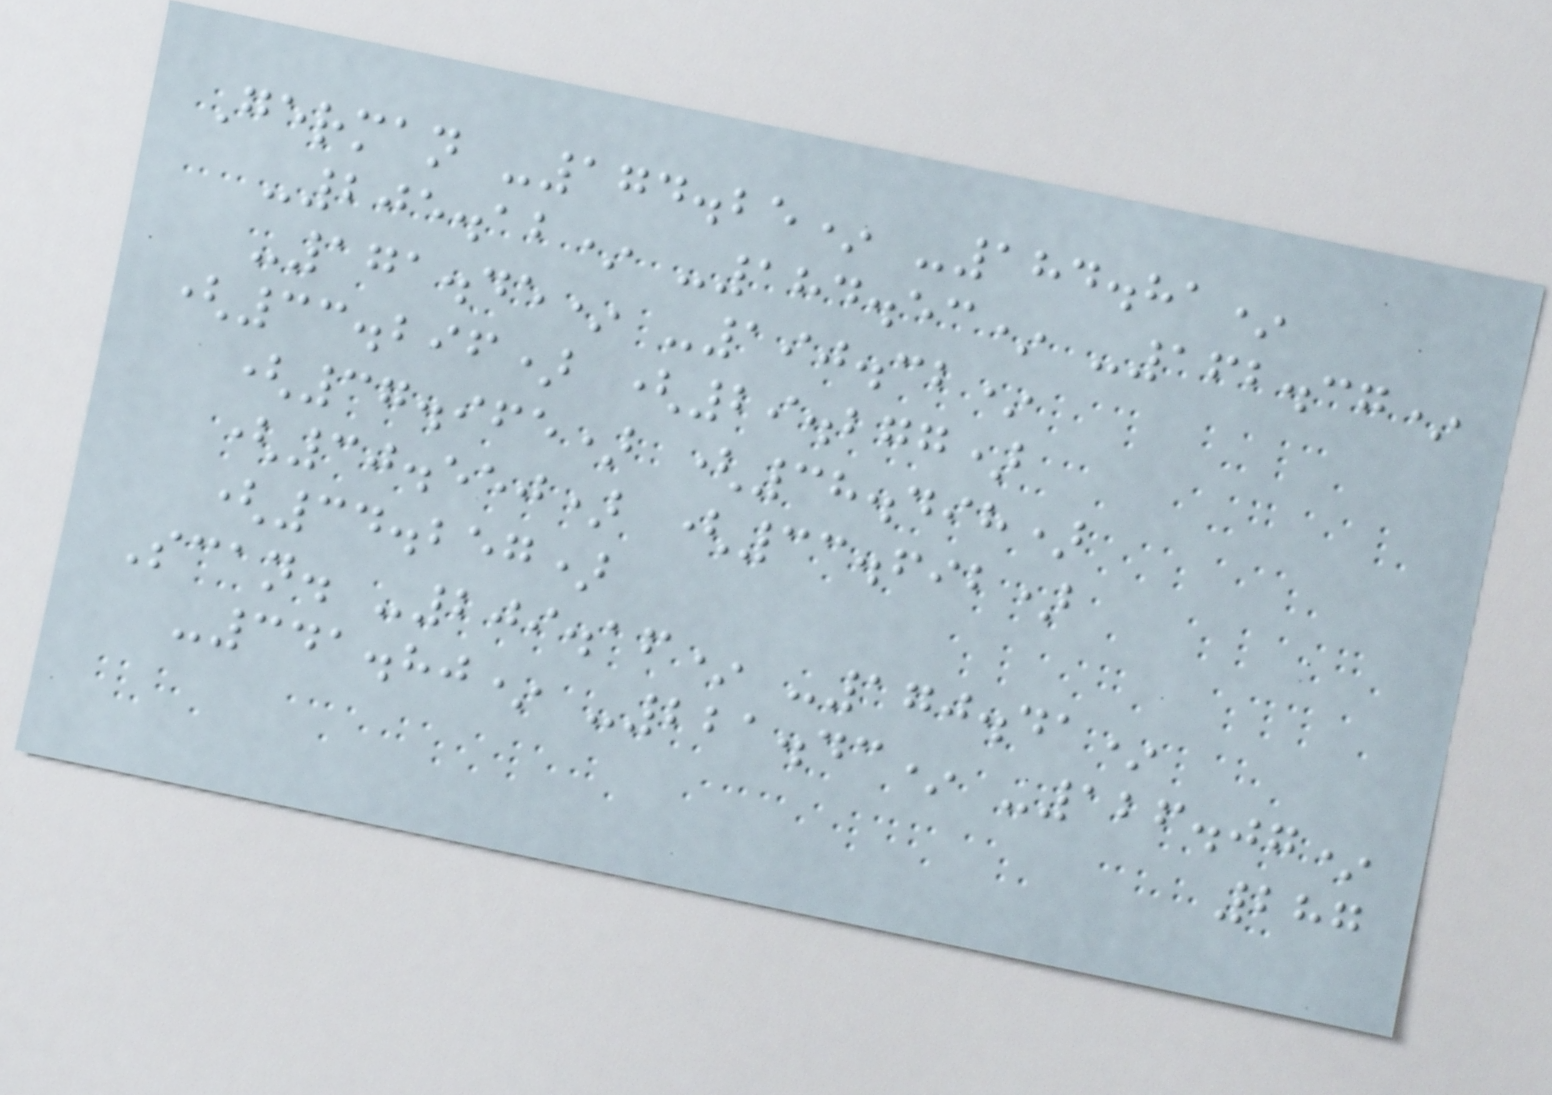German -174.25* -184.81*
-205.12* -184.53* -162.37*
-171.45* -190.32*
(33.296) (29.277)
(37.965) (38.498)
(30.550) (33.692)
(34.257)
Scan. -209.16* -170.41*
-341.80* -221.43* -126.07*
287
